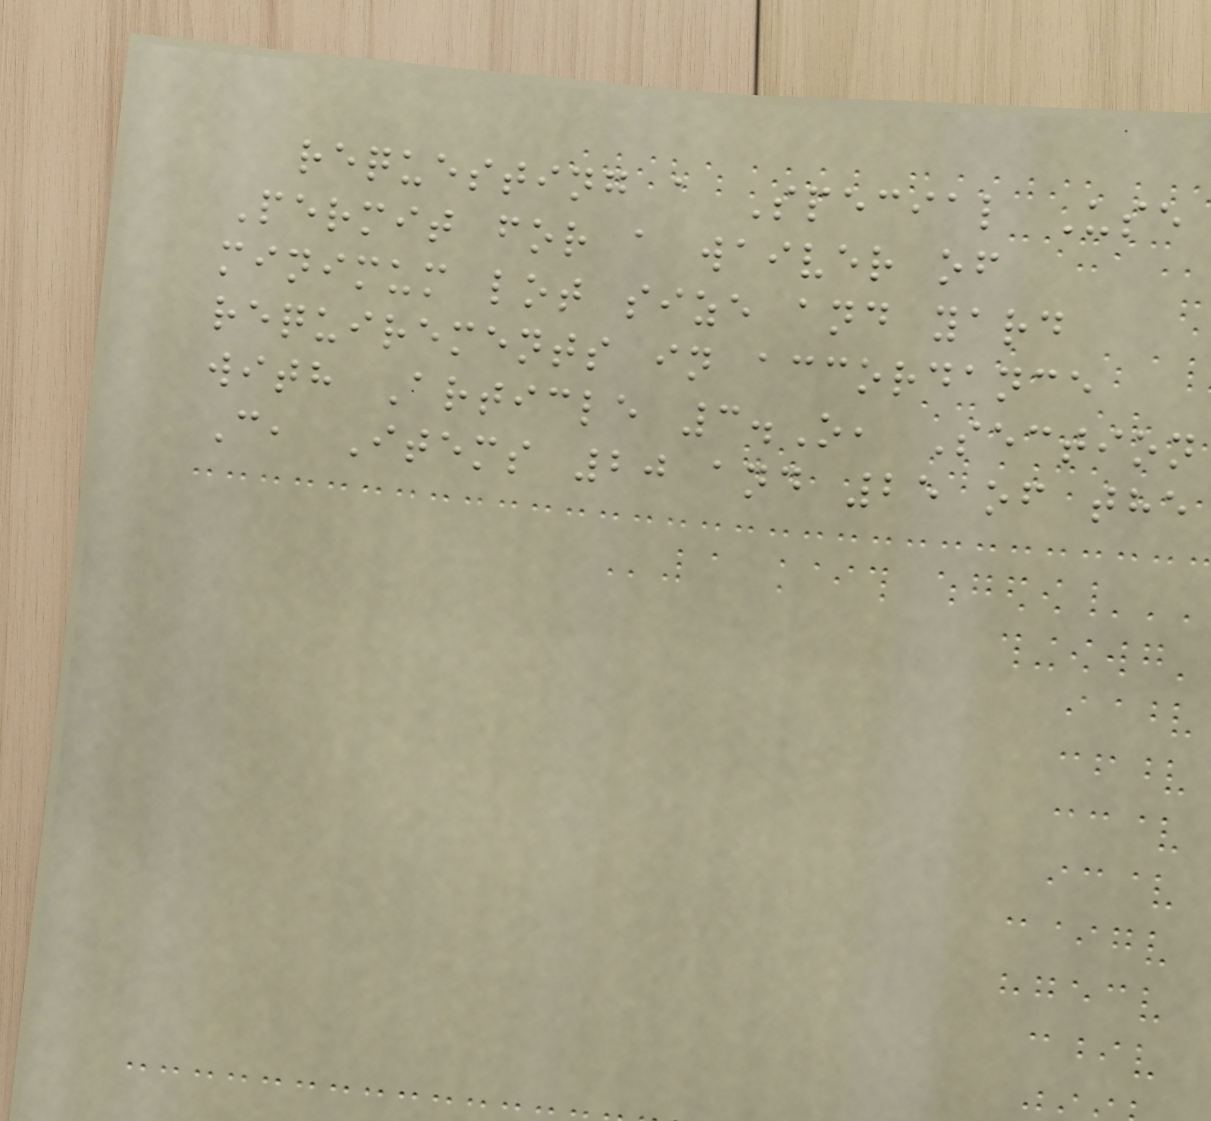requesting a Special Use
Permit for a waiver of
minimum lot size and yard
requirements in accordance
with Article 3.O, Section
C, Items 20 and 25 of the
